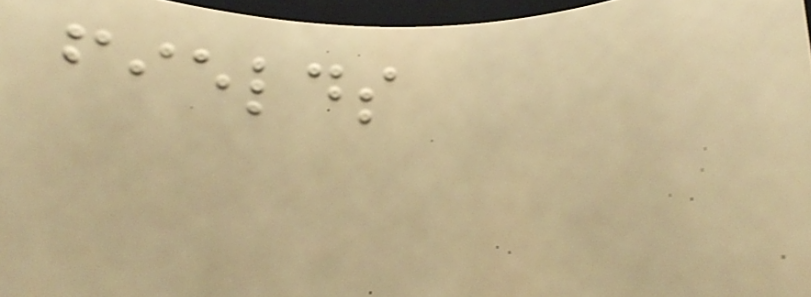fields
